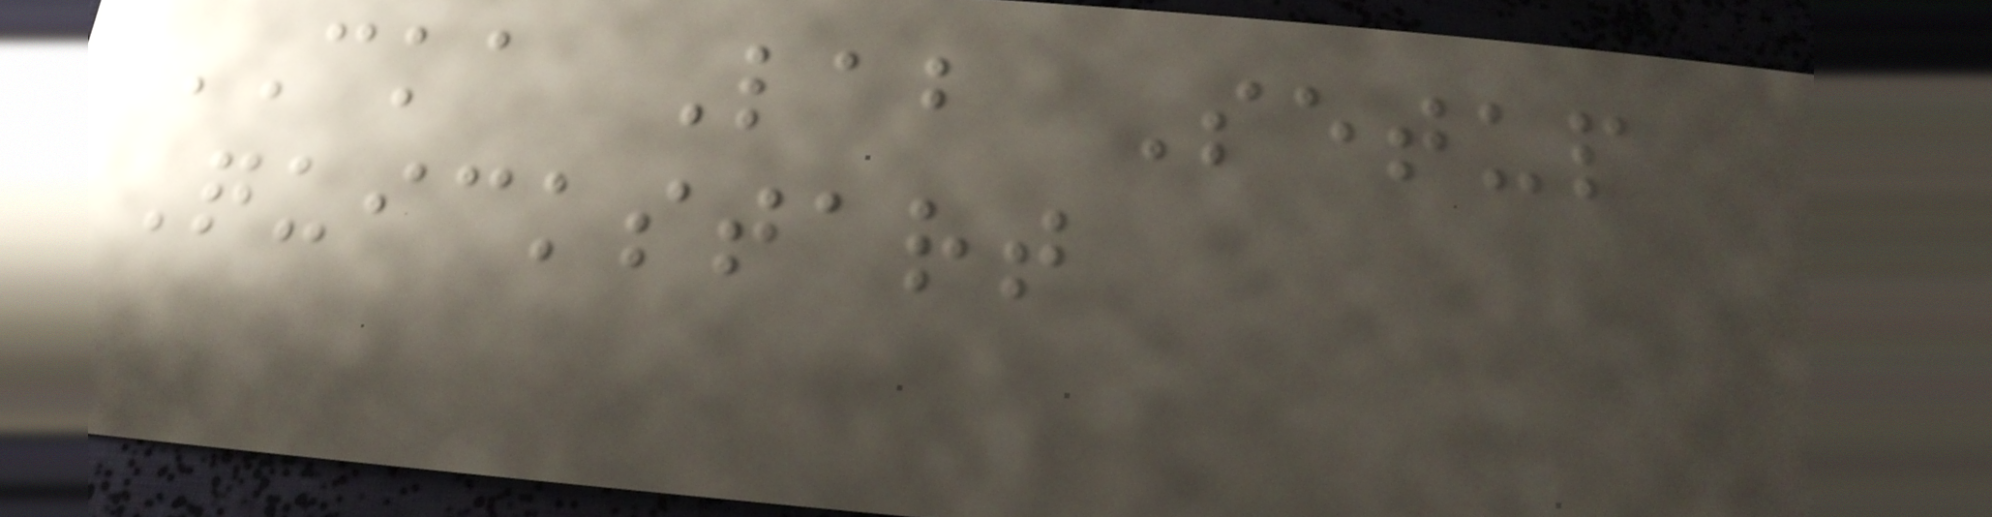CKA Lab Setup
Quickstart
